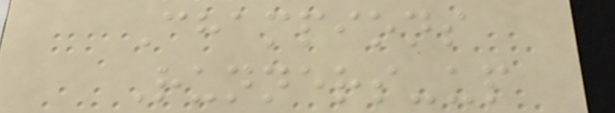Champions
Runners-up
